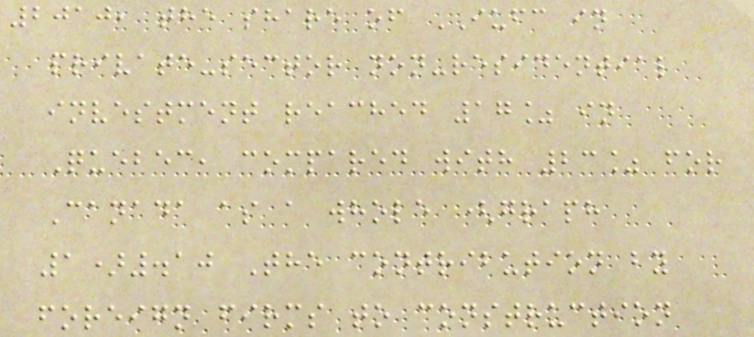2010, the share of IUFC in
private-sector non-residential
investment reached 17% in
Quebec, compared with 23% for
Canada as a whole (graph
1).10 The contribution by
foreign firms to construction
